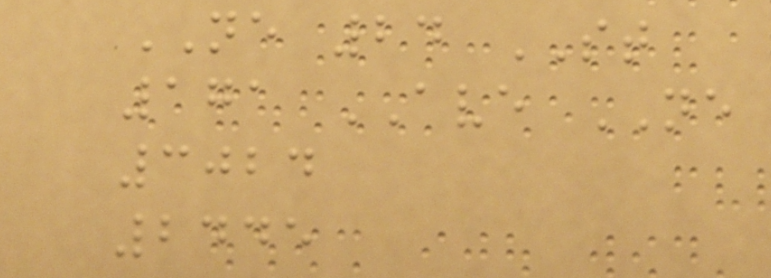NE 24 ST
171 AVE NE
3024
2445
